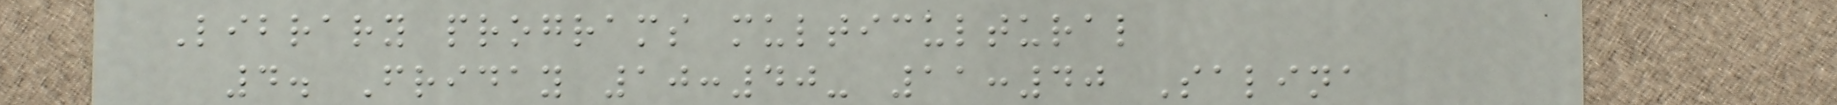Library programs multicultural
4. Friday 10:40- 11:40 Salina
